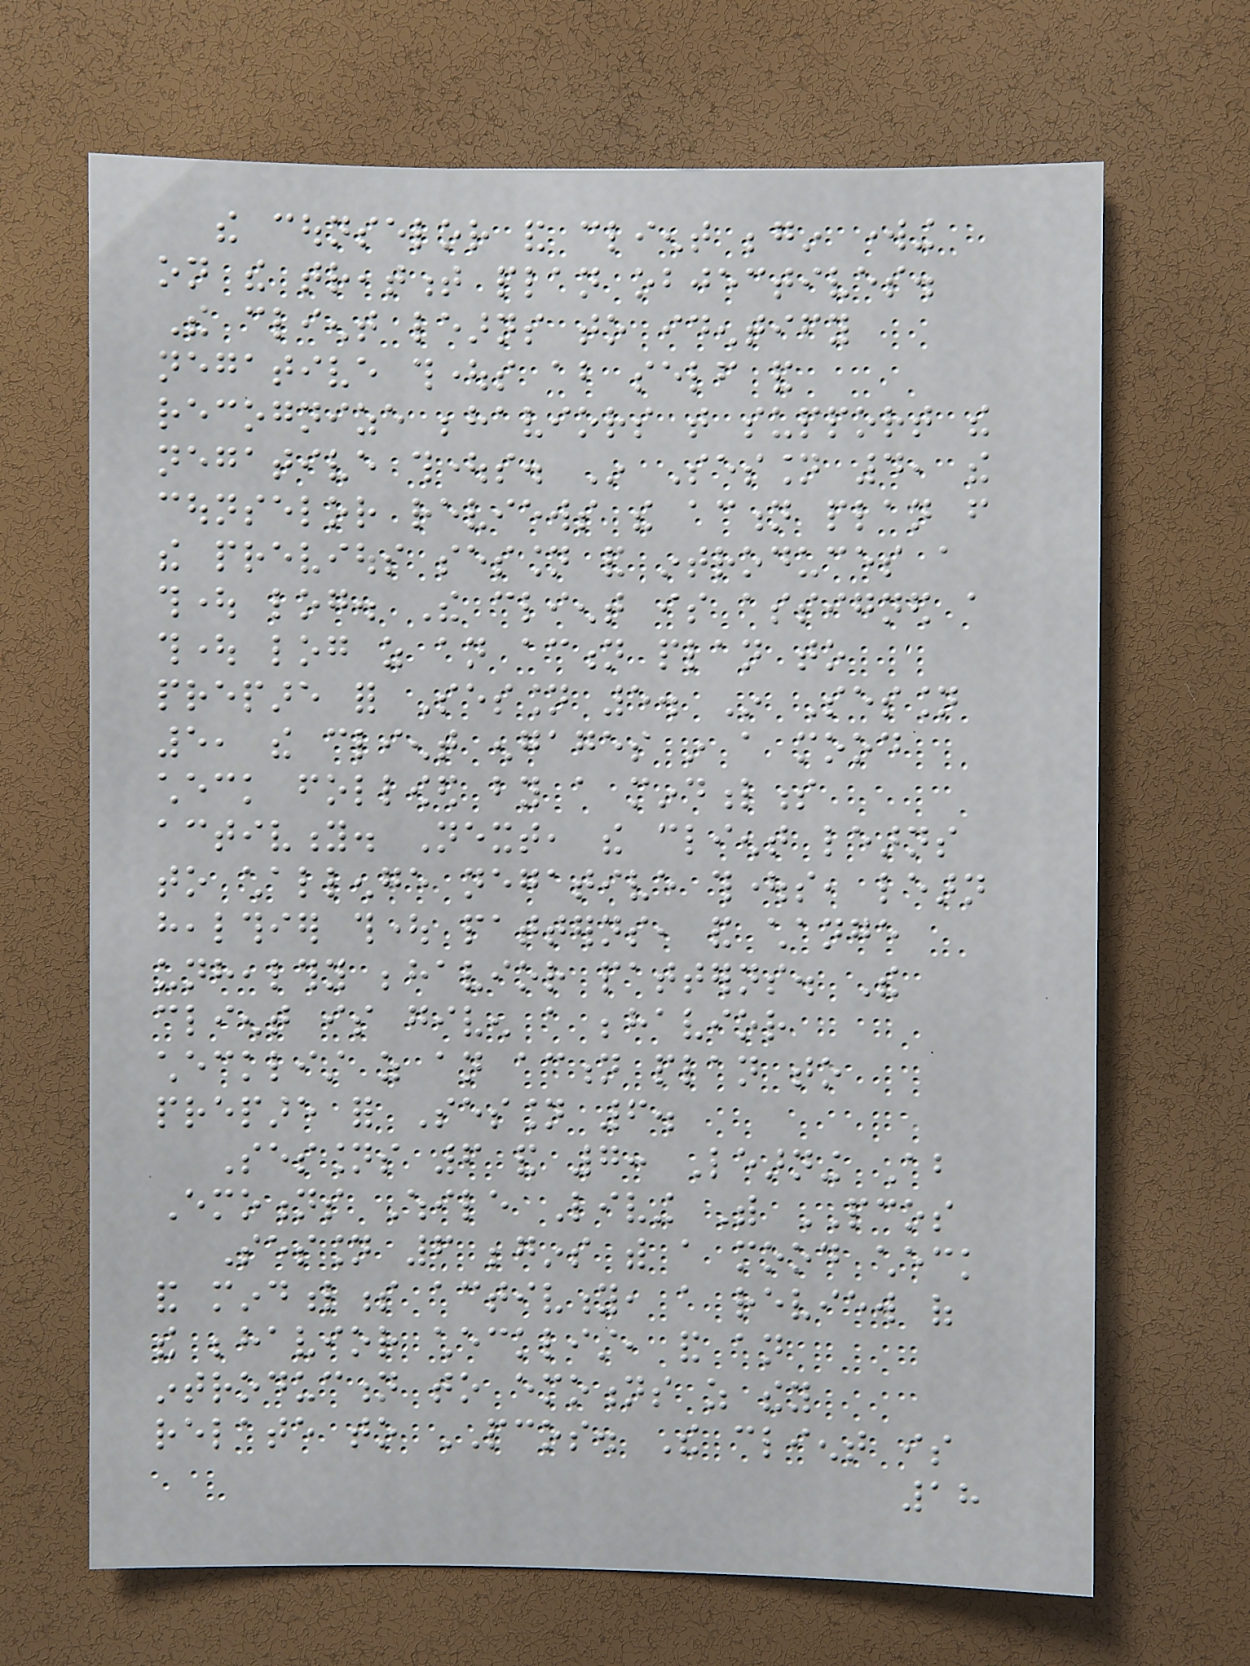the counselor and client begin working
on the treatment plan objectives.
The client learns to identify
negative thoughts about self and
recognize behaviors that support the
negative thoughts. In Session 4, the
counselor reviews the action plan from
the previous session and introduces a
thought log. The client is assigned a
thought log as an action plan to
prepare for Session 5. In Session
5, the client engages in a mood
check followed by a mindfulness
activity. Next, the client learns
to challenge negative thoughts, learn
healthier thought patterns, and change
unhealthy behavior patterns. The
client is given a behavior
checklist as an action plan to
prepare for Session 6.
Sessions 6 and 7: Learning About
Emotions While Living With PCOS
Session 6 begins with a mood check
and mindfulness activity, a review of
the behavior checklist, and an
introduction to emotions as they
relate to PCOS. The client is
18
